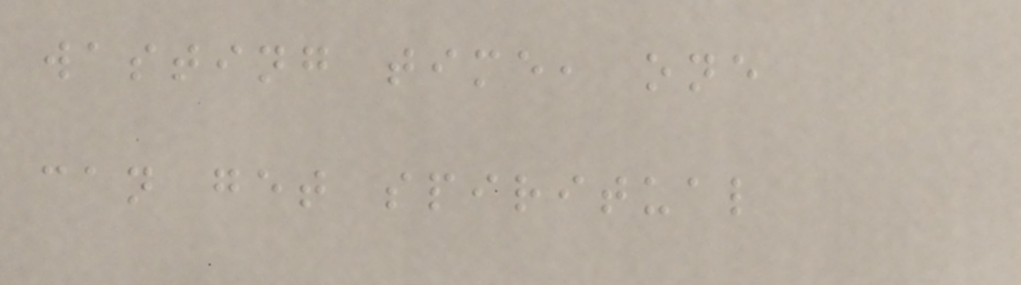wasting time, one
can get spiritual
